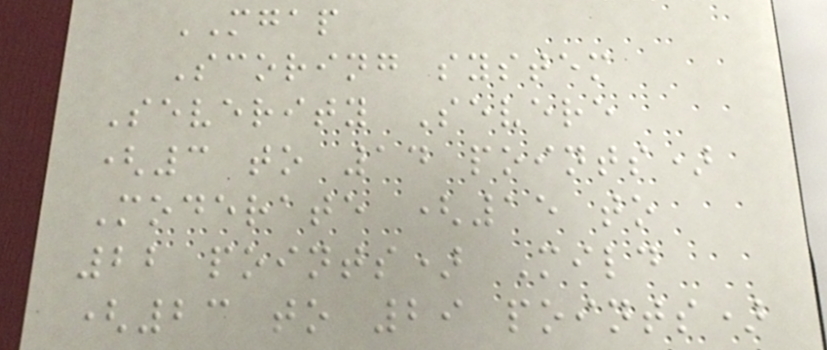MGAP
Scoring system
Severity Severe
(3 to 14 points)
Moderate (15 to
22 points) Mild
(23 to 29 points)
